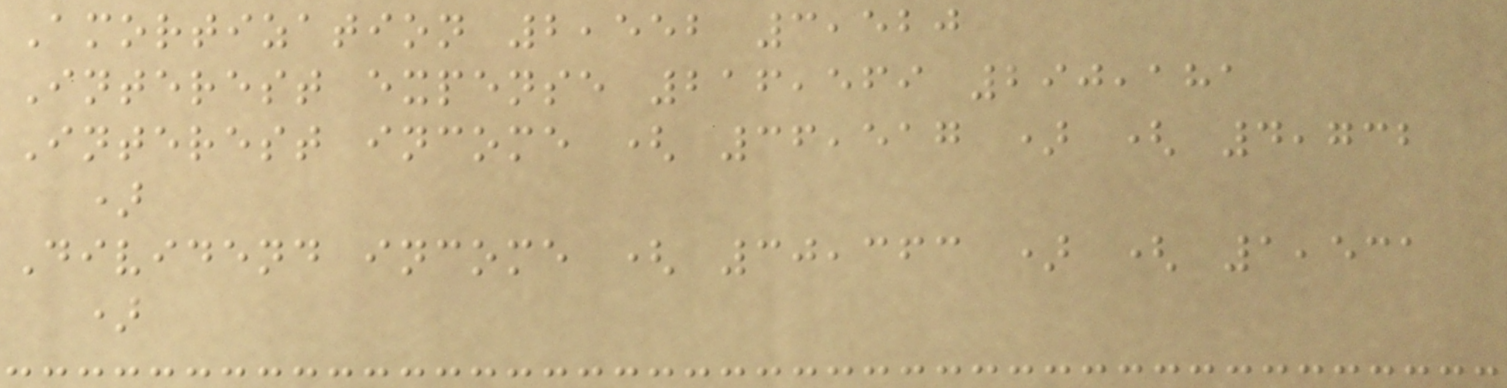Amortization 2,552 3,520
Interest expense 216,569 290,181
Interest income ( 36,517 ) ( 4,732
)
Dividend income ( 30,363 ) ( 1,531
)
